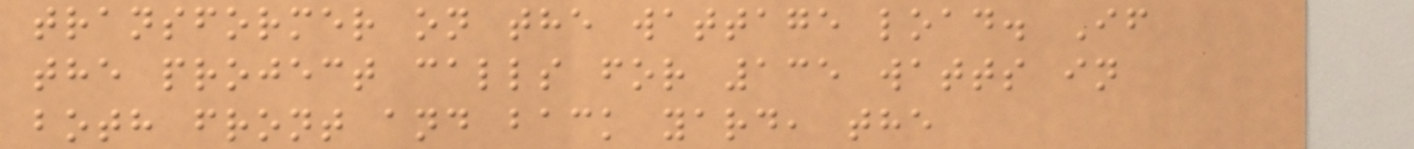transformer on the wattage load. If
the project calls for 135 watts in
both front and back yard, the
